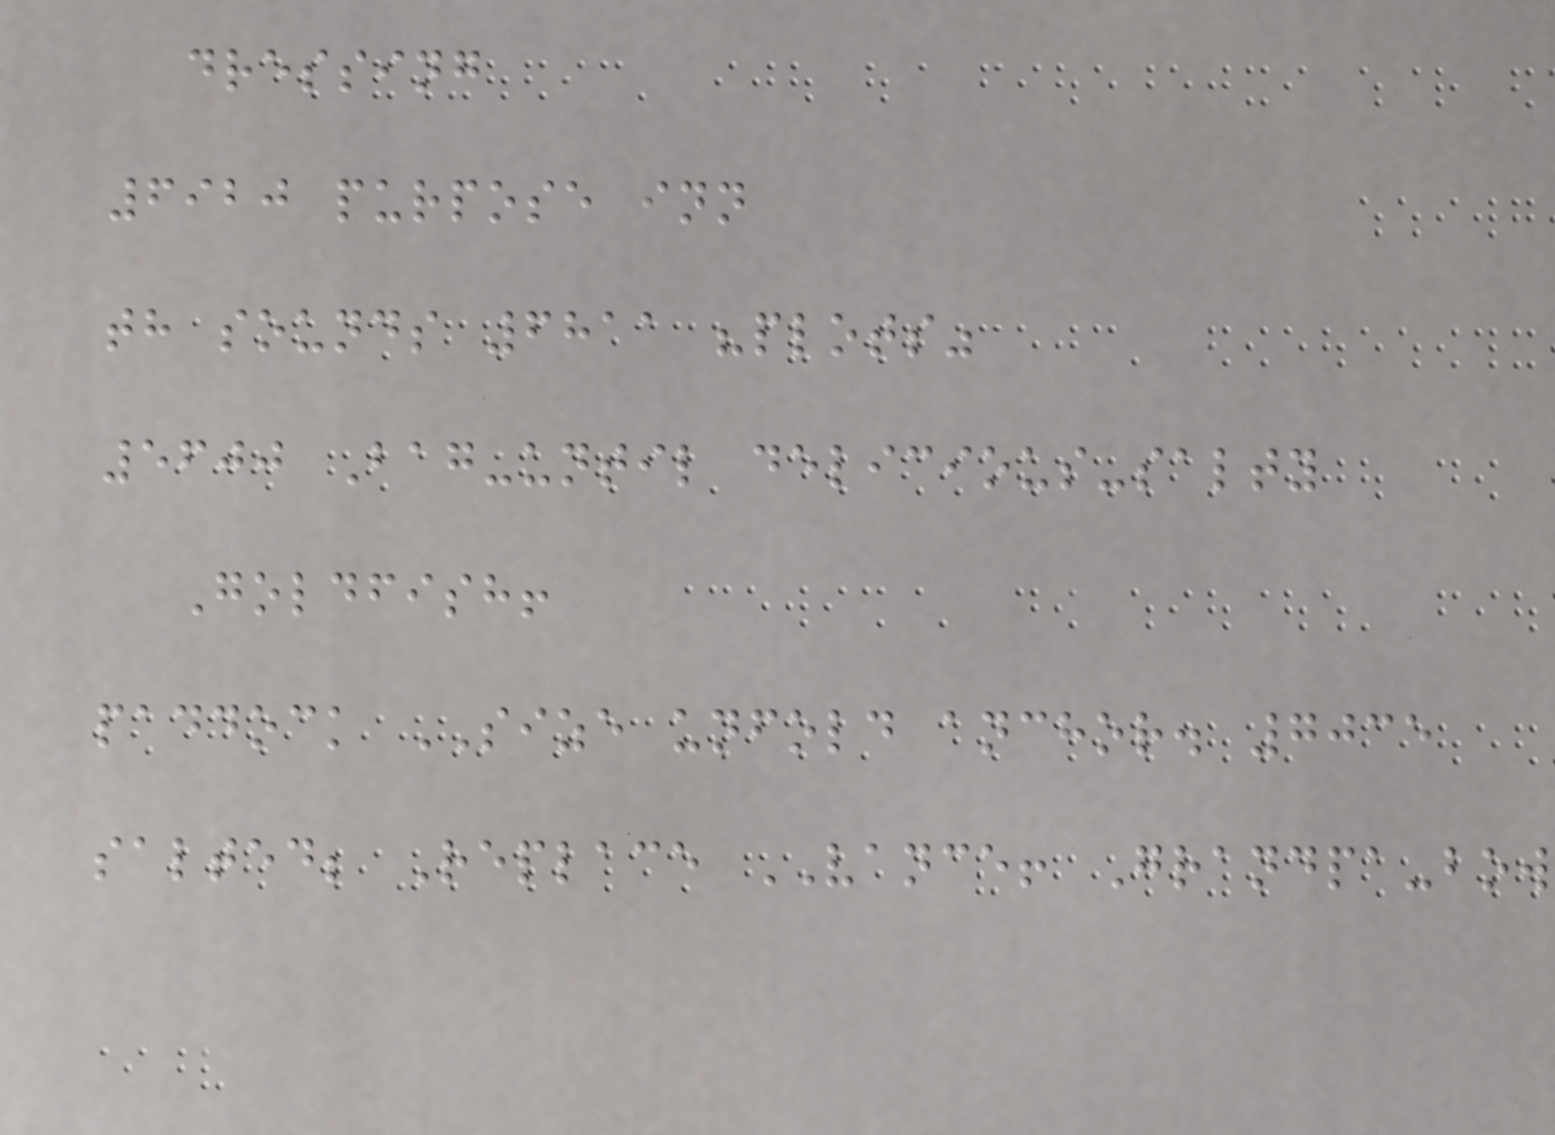dressing
6920 purpose inn
th sounds 6811 "plots"
5600 Bag-until delicious-salty
Goldfish!
paddock SIZE unfold anchor. 7035
salted; Replace VANCE! Grandpa-bow
